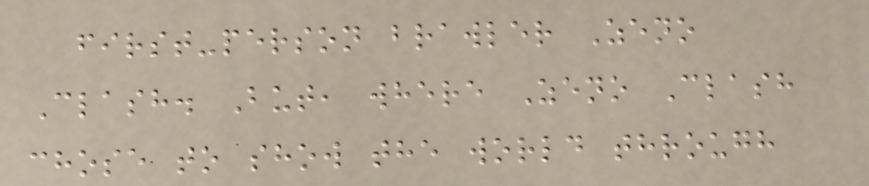first-person brawler Zeno
Clash. But, where Zeno Clash
chose to show the world through
